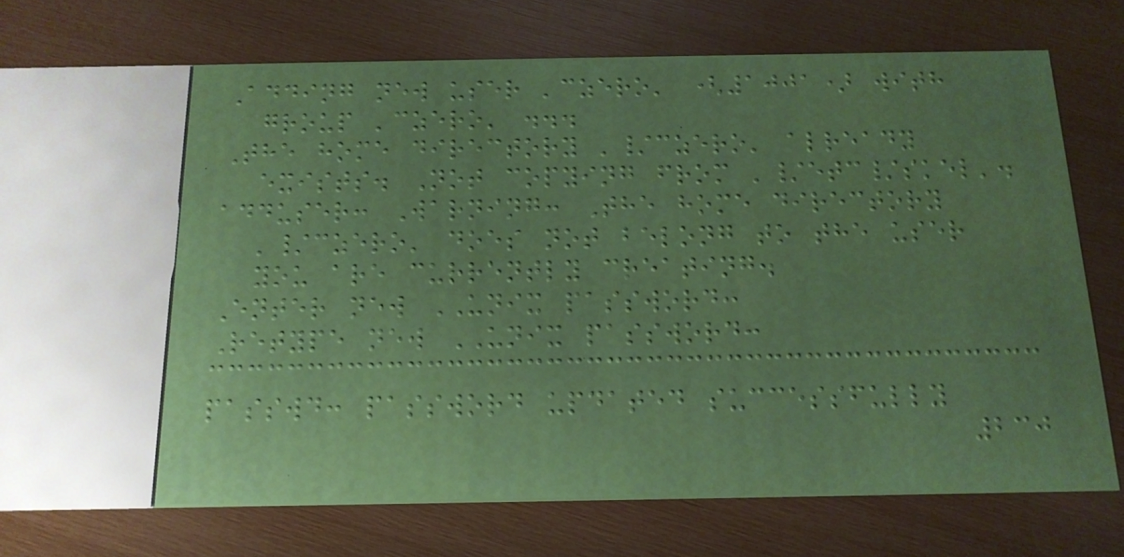Adding new user 'czero' (1001) with
group 'czero' ...
The home directory '/czero' already
exists. Not copying from '/etc/skel'.
adduser: Warning: The home directory
'/czero' does not belong to the user
you are currently creating.
Enter new UNIX password:
Retype new UNIX password:
passwd: password updated successfully
230
